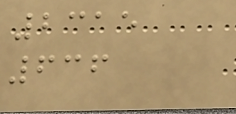2315
636
